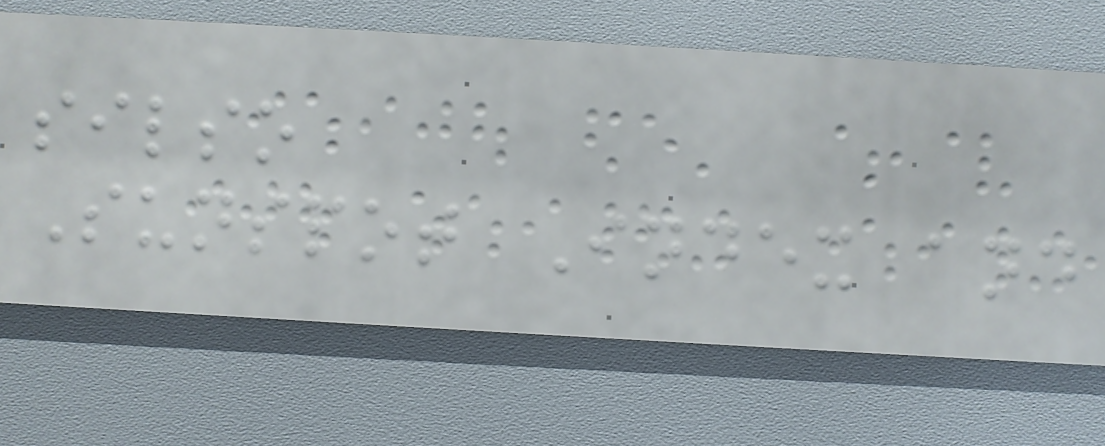silso
Sunspot Index and
